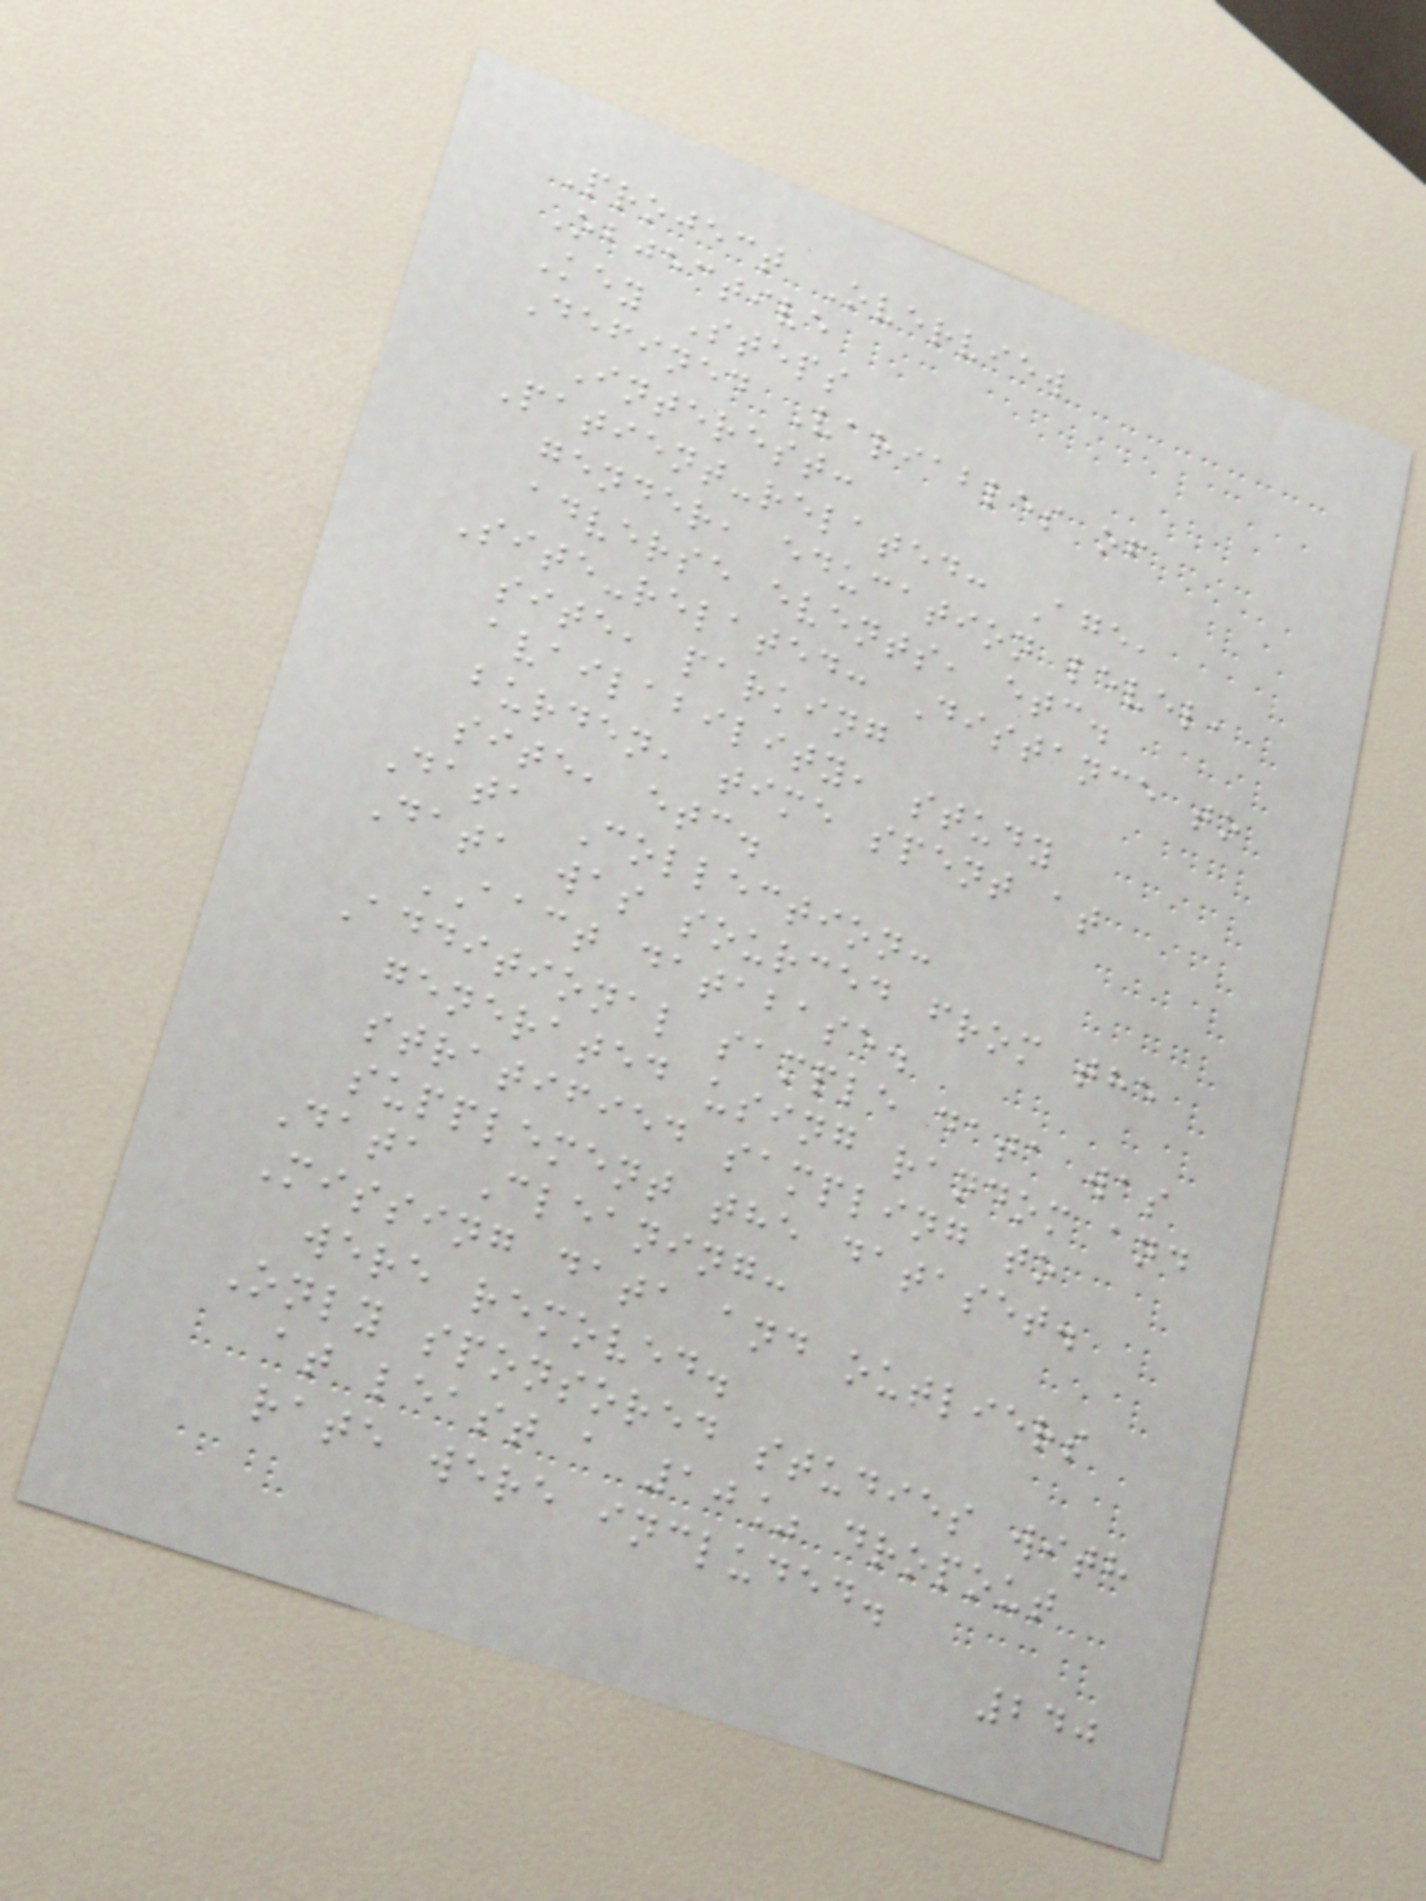Project Overview
Objective
Key Steps
Defined Variables of
Interest:
Patient-related: Age,
gender, education level,
adverse events, etc.
Site-related: Distance to
site, parking
availability, study
burden, time spent at
site, etc.
Data Collection:
Data was sourced from the
AACT database.
Additional sample data was
generated using random and
stratified sampling to
supplement the dataset.
Data Cleaning:
Missing data and outliers
were removed.
Only sponsored studies with
at least a 10% dropout
rate were included.
240
